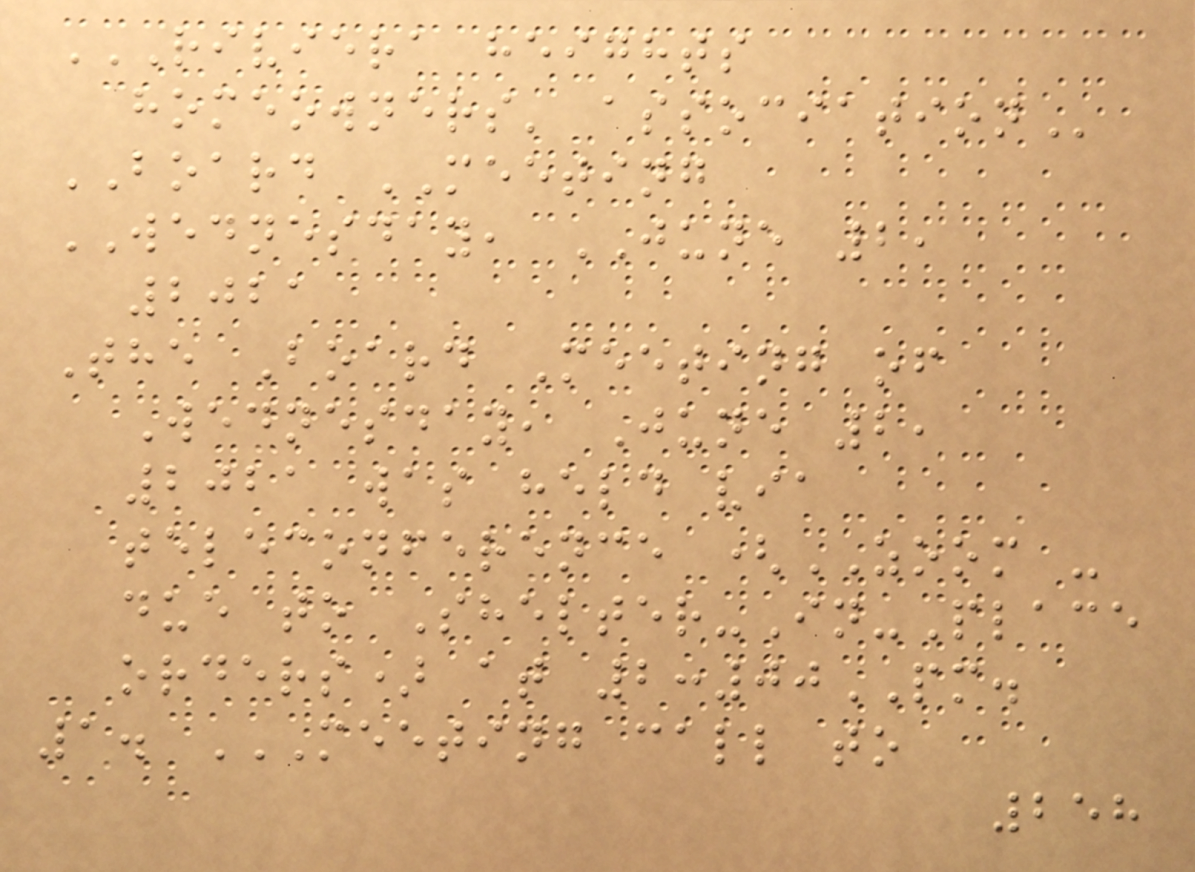RIVIERA HEIGHTS
HOMEOWNERS' ASSOCIATION
BOARD MEETING
WEDNESDAY, JUNE 2,
2021
The Board Meeting of
Wednesday, June 2,
2021 was held via
teleconference (ZOOM -
due to Shelter-In-Place
orders) at 2:00PM.
1. MEETING CALL TO
258
